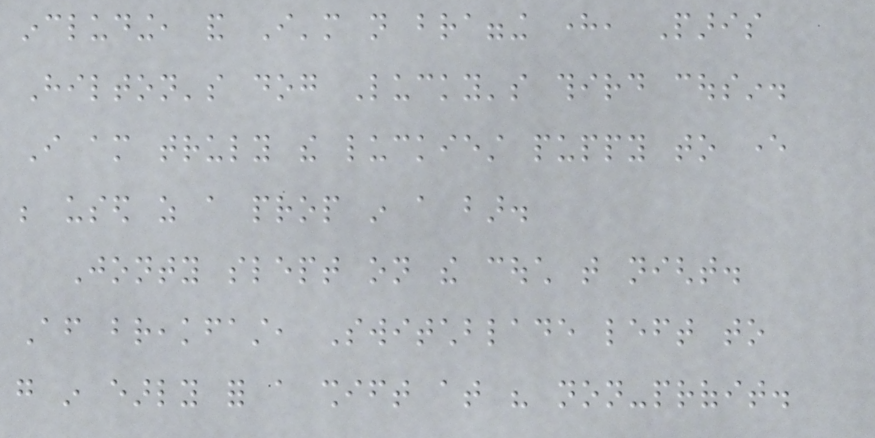including, and I'm not bragging here, Paris
Hilton's dog Lucky's third cousin.
I am truly the luckiest puppy to ever
be used as a prop in a bar.
Jonty slept on the couch that night.
After breakfast, Switchblade left to
go in early for a shift at his non-profit.
